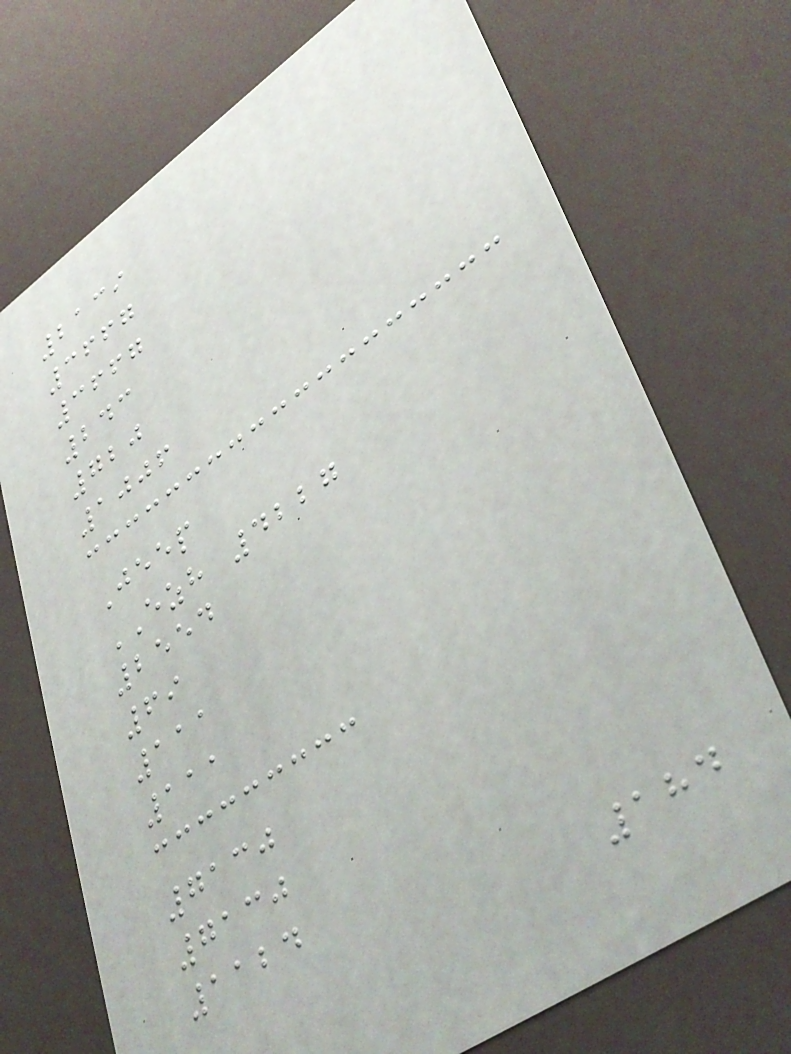2139
3667
3667
243
720
1006
Jeep
EZH 4227
2554
69
111
111
7130
7130
1124
184
